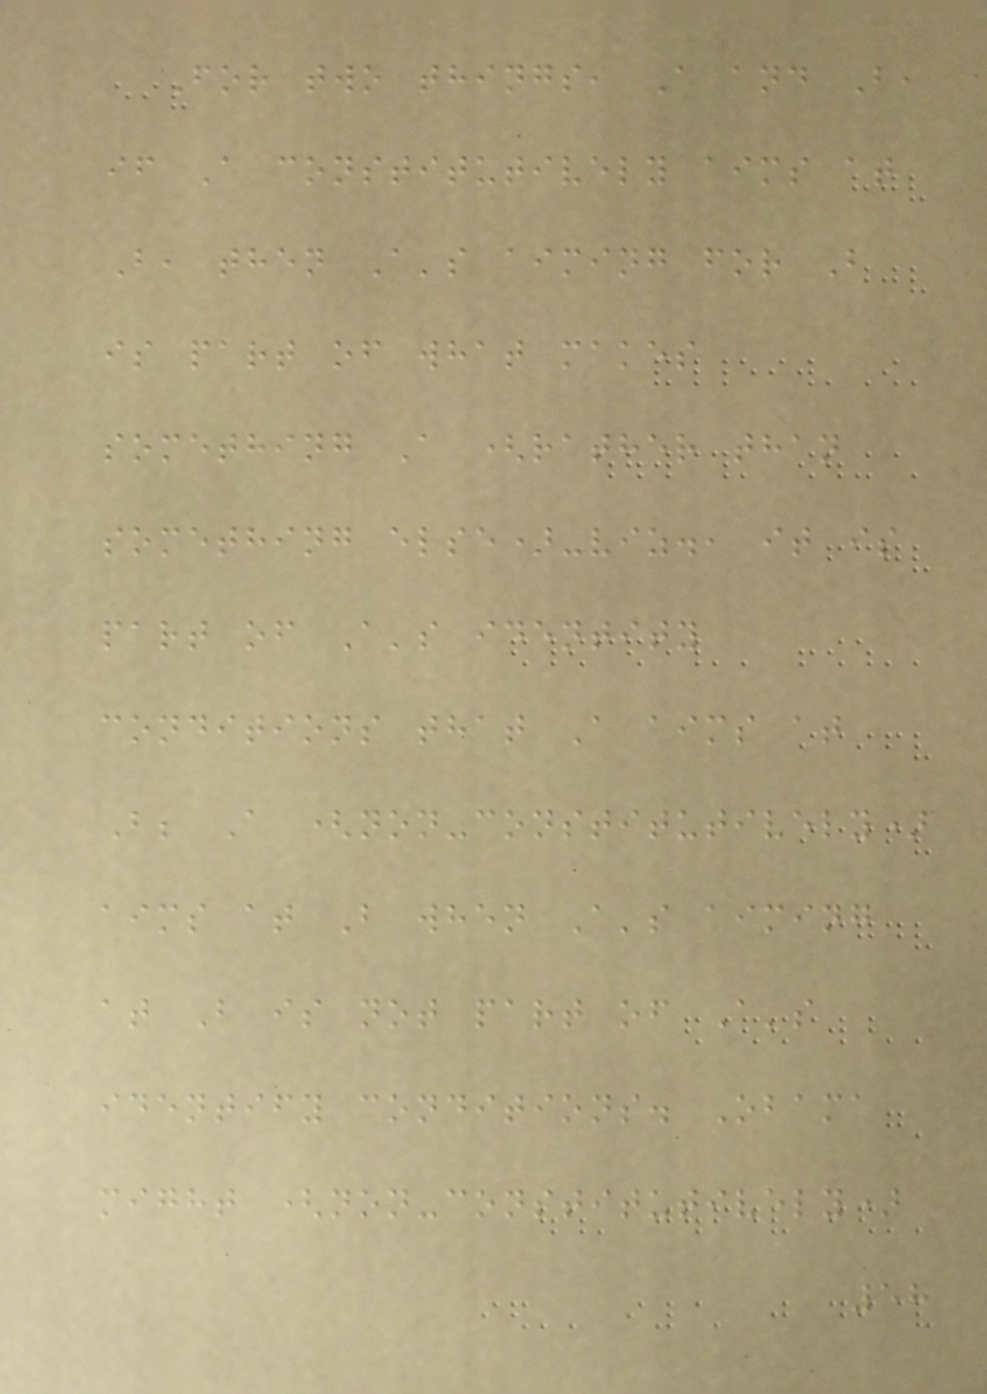For two things, A and B,
if A constitutively aims at
B, then A's aiming for B
is part of what makes
something A (rather than
something else)-viz., it is
part of A's identity
conditions that A aims at
B; A (non-constitutively)
aims at B when A's aiming
at B is not part of A's
identify conditions. Obama
might (non-constitutively)
58
